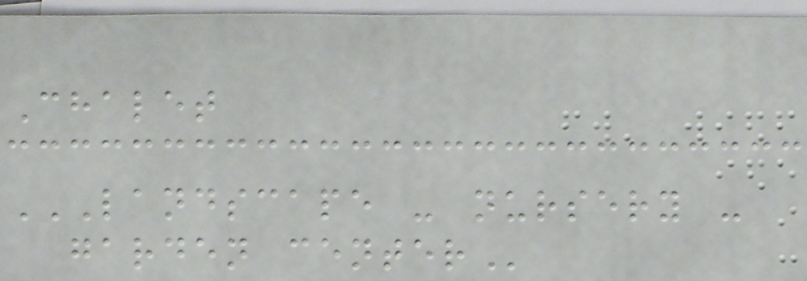Chalet
LANDSCAPE - NURSERY -
GARDEN CENTER
